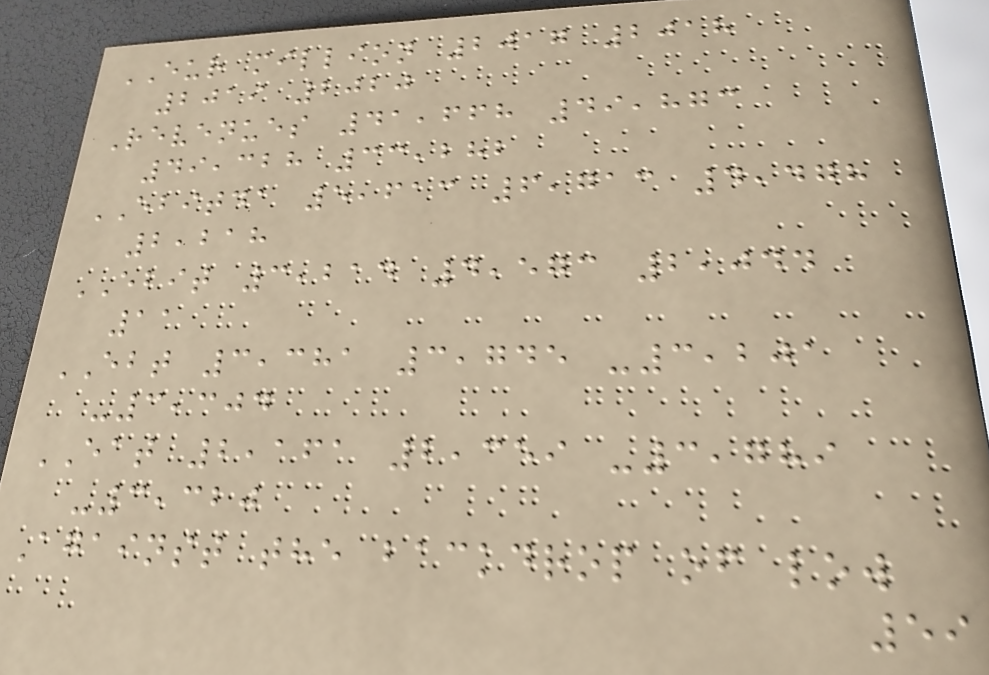EUR million 2017 2018
2019 2020
Revenues 41,668 49,873
49,328 33,282
EBITDA 5,613 6,713 4,478
2,218
EBIT 3,214 4,573 2,044
11
EBT 3,381 3,745 -3,201
-3,304
EAT 2,161 2,359 -3,789
-3,320
Against the backdrop of low
59
